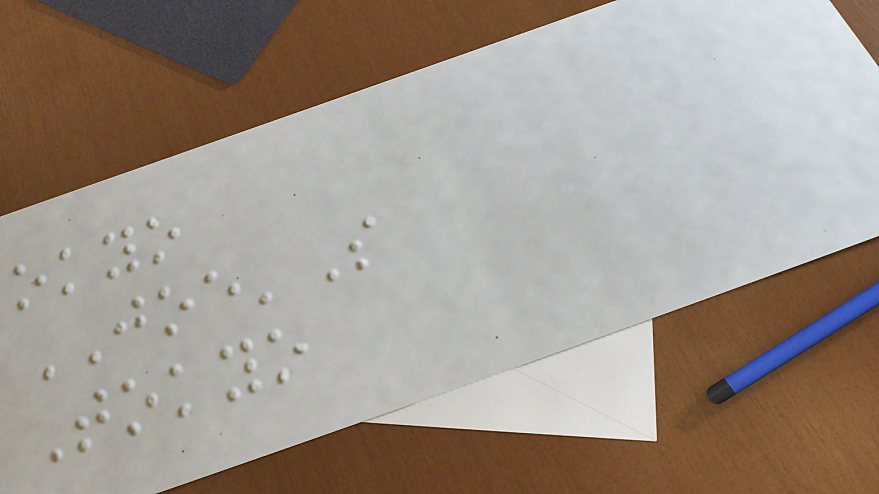okyo
JOE'S
Tokyo
